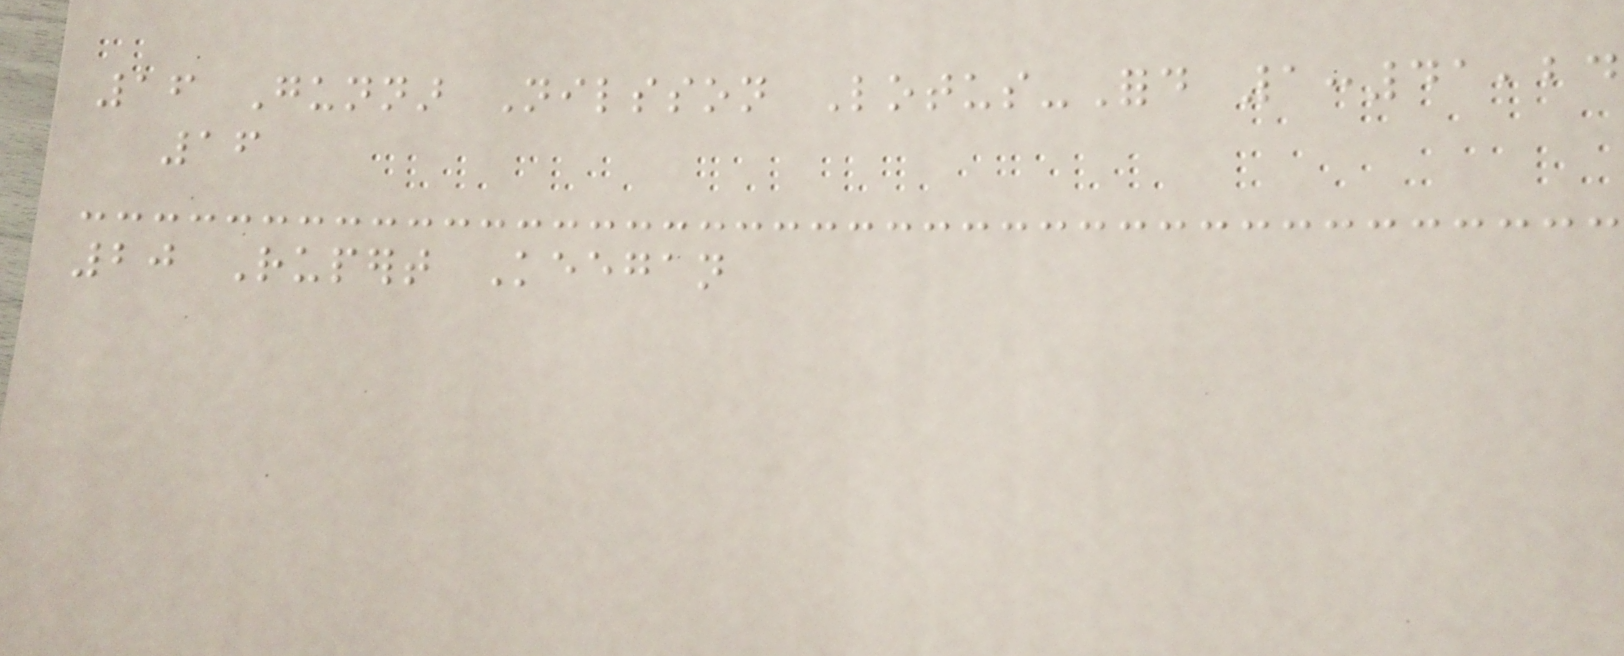16 Gunnar Nilsson Lotus-Ford 1:41,24
16
20 Rupert Keegan
